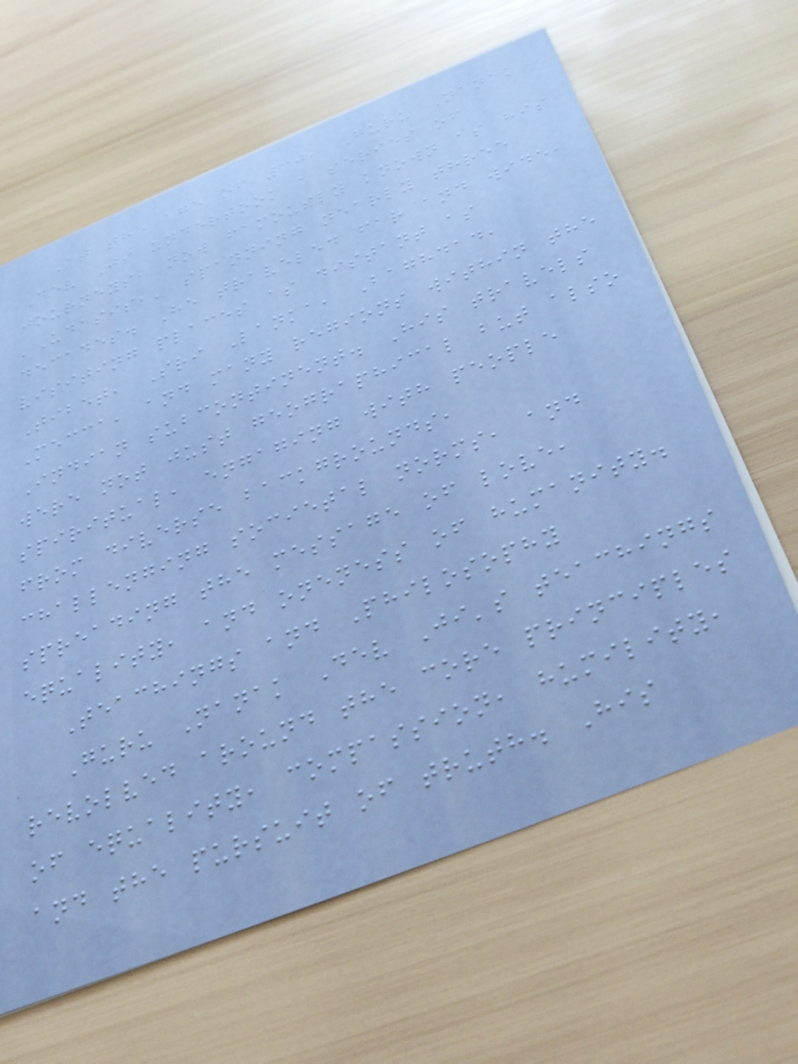At the age of 30, Guru Nanak
Dev Ji undertook a series of
journeys, now famously known as his
'Udasis,' spanning nearly three
decades. He traveled far and wide,
visiting places as distant as
Tibet, Sri Lanka, Baghdad,
Mecca, and many regions within the
Indian subcontinent. His travels
were not just geographical but also
spiritual, engaging with people
from diverse backgrounds,
challenging societal norms, and
spreading the message of love,
equality, and oneness of humanity.
Teachings and Philosophy
Guru Nanak Dev Ji's teachings
revolved around the core principles
of equality, compassion, humility,
and the pursuit of truth. His
